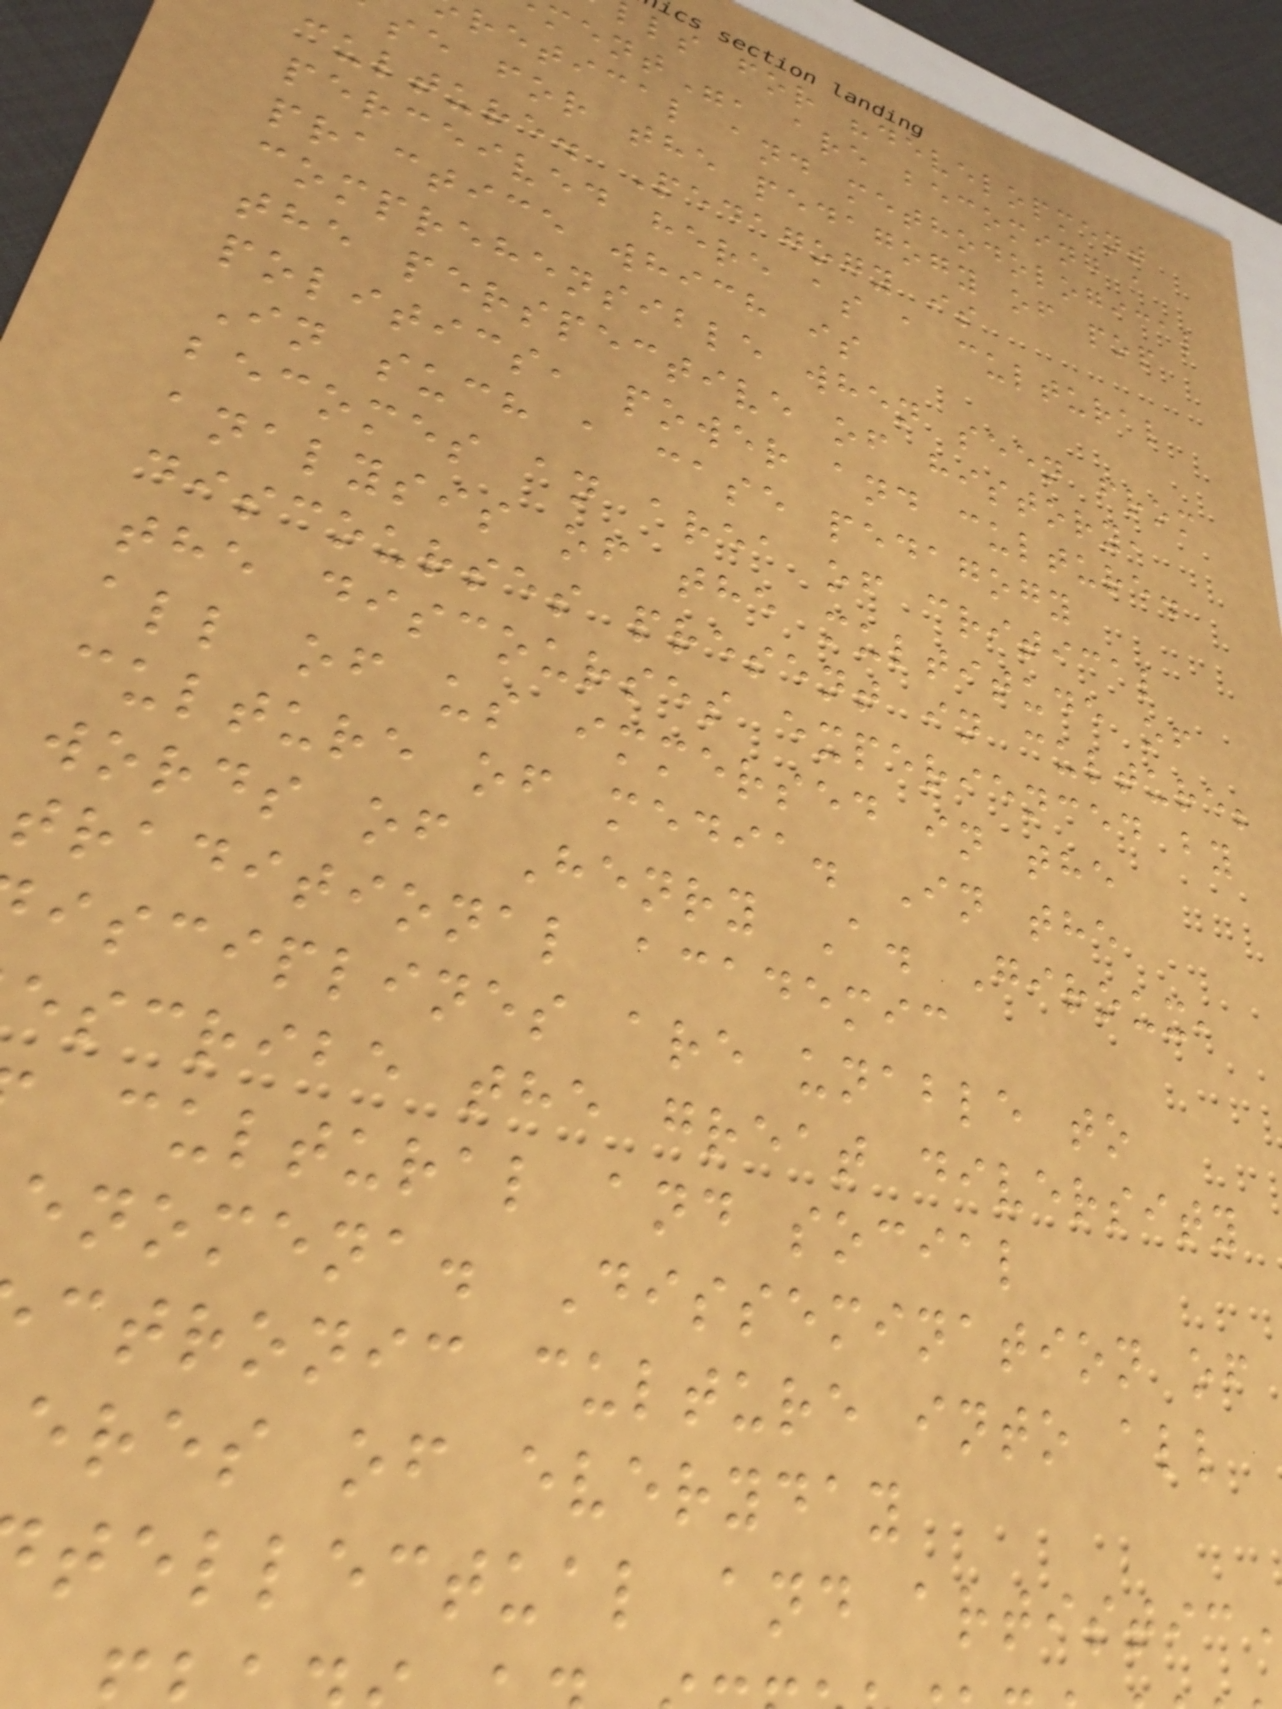ls for "development
ment", are becoming a
retical and methodological
se for the pedagogy of pop
culture. Pedagogy is
perceived here as a cultural
practice which is
comprehensible when seen from
the perspective of history,
politics, power and culture.
In such a case pedagogy
becomes an area of critical
analysis of the multitude of
discourses present in culture;
the discourses experienced by
all of us immersed in the
culture of media. In the
words of Henry A. Giroux,
traditional academic
isciplines are unable to
escribe the great diversity
cultural and social
enomena. Dissemination of
ctronic culture into all
eres of everyday
tellectual and artistic
